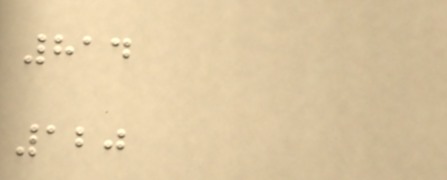814
120
